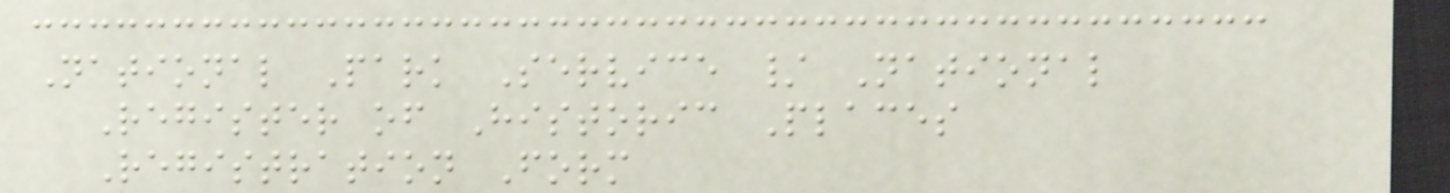National Park Service / National
Register of Historic Places
Registration Form
